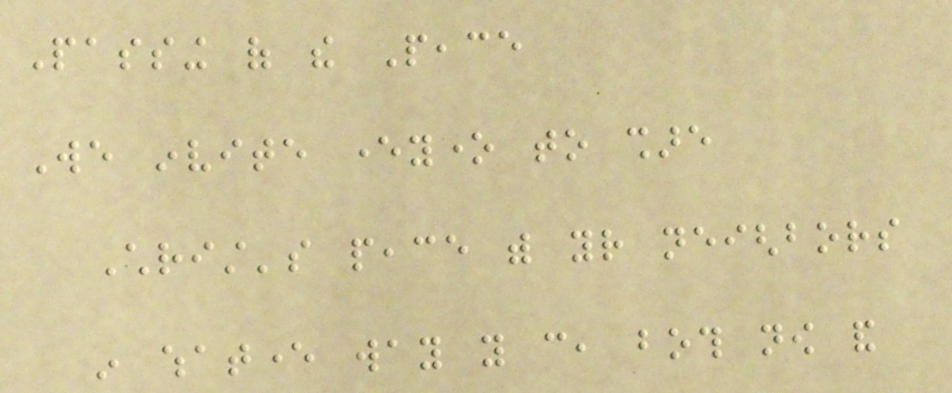Passing of the Peace
We invite everyone to share
Christ's peace with your neighbors
in whatever way you can, both now and
